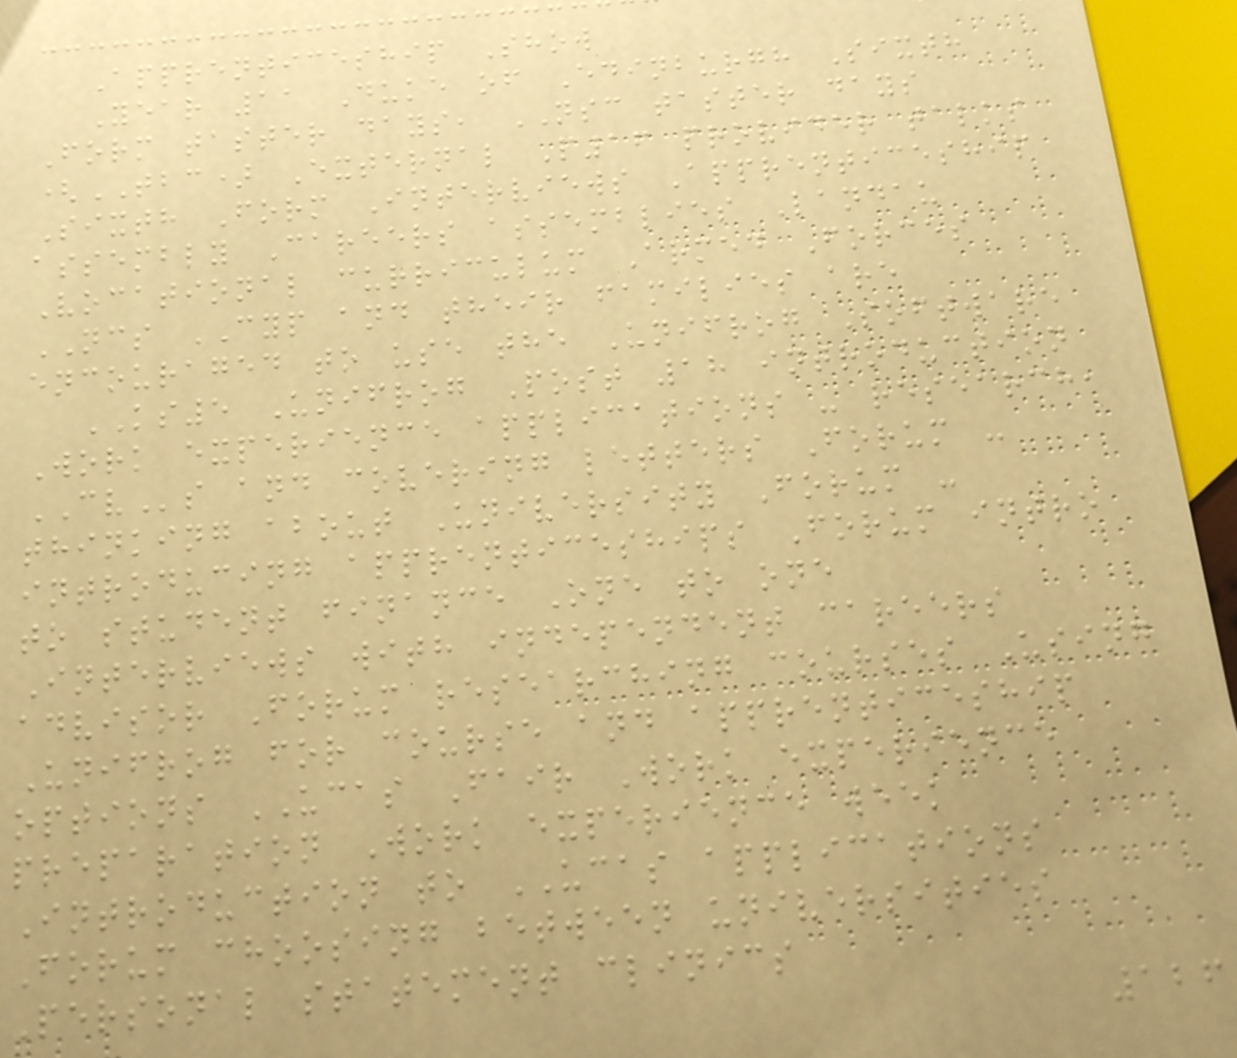Apprenticeship Show
Year 11 Duke of Edinburgh Sixth
Form taster days, NSC taster days
(TBC) External P16 provider talks
Sixth Form Interviews Apprenticeship
assembly Careers assemblies Landau
Vocational curriculum Armed Forces
NCS CYP and their families are
encouraged to use the Unifrog Software
KS5 Unifrog Post 18 introduction
Work experience applications - research,
CVs and covering letters Forum -
thinking about University Forum -
introducing apprenticeships Forum intro
to student finance One to one
Interviews with independent careers
advisor Forum researching courses Using
Unifrog for course and apprenticeship
options UCAS Fair Work experience
preparation Work experience week
Introduction to UCAS applications
Forum choosing between universities
Personal statement clinics
126
